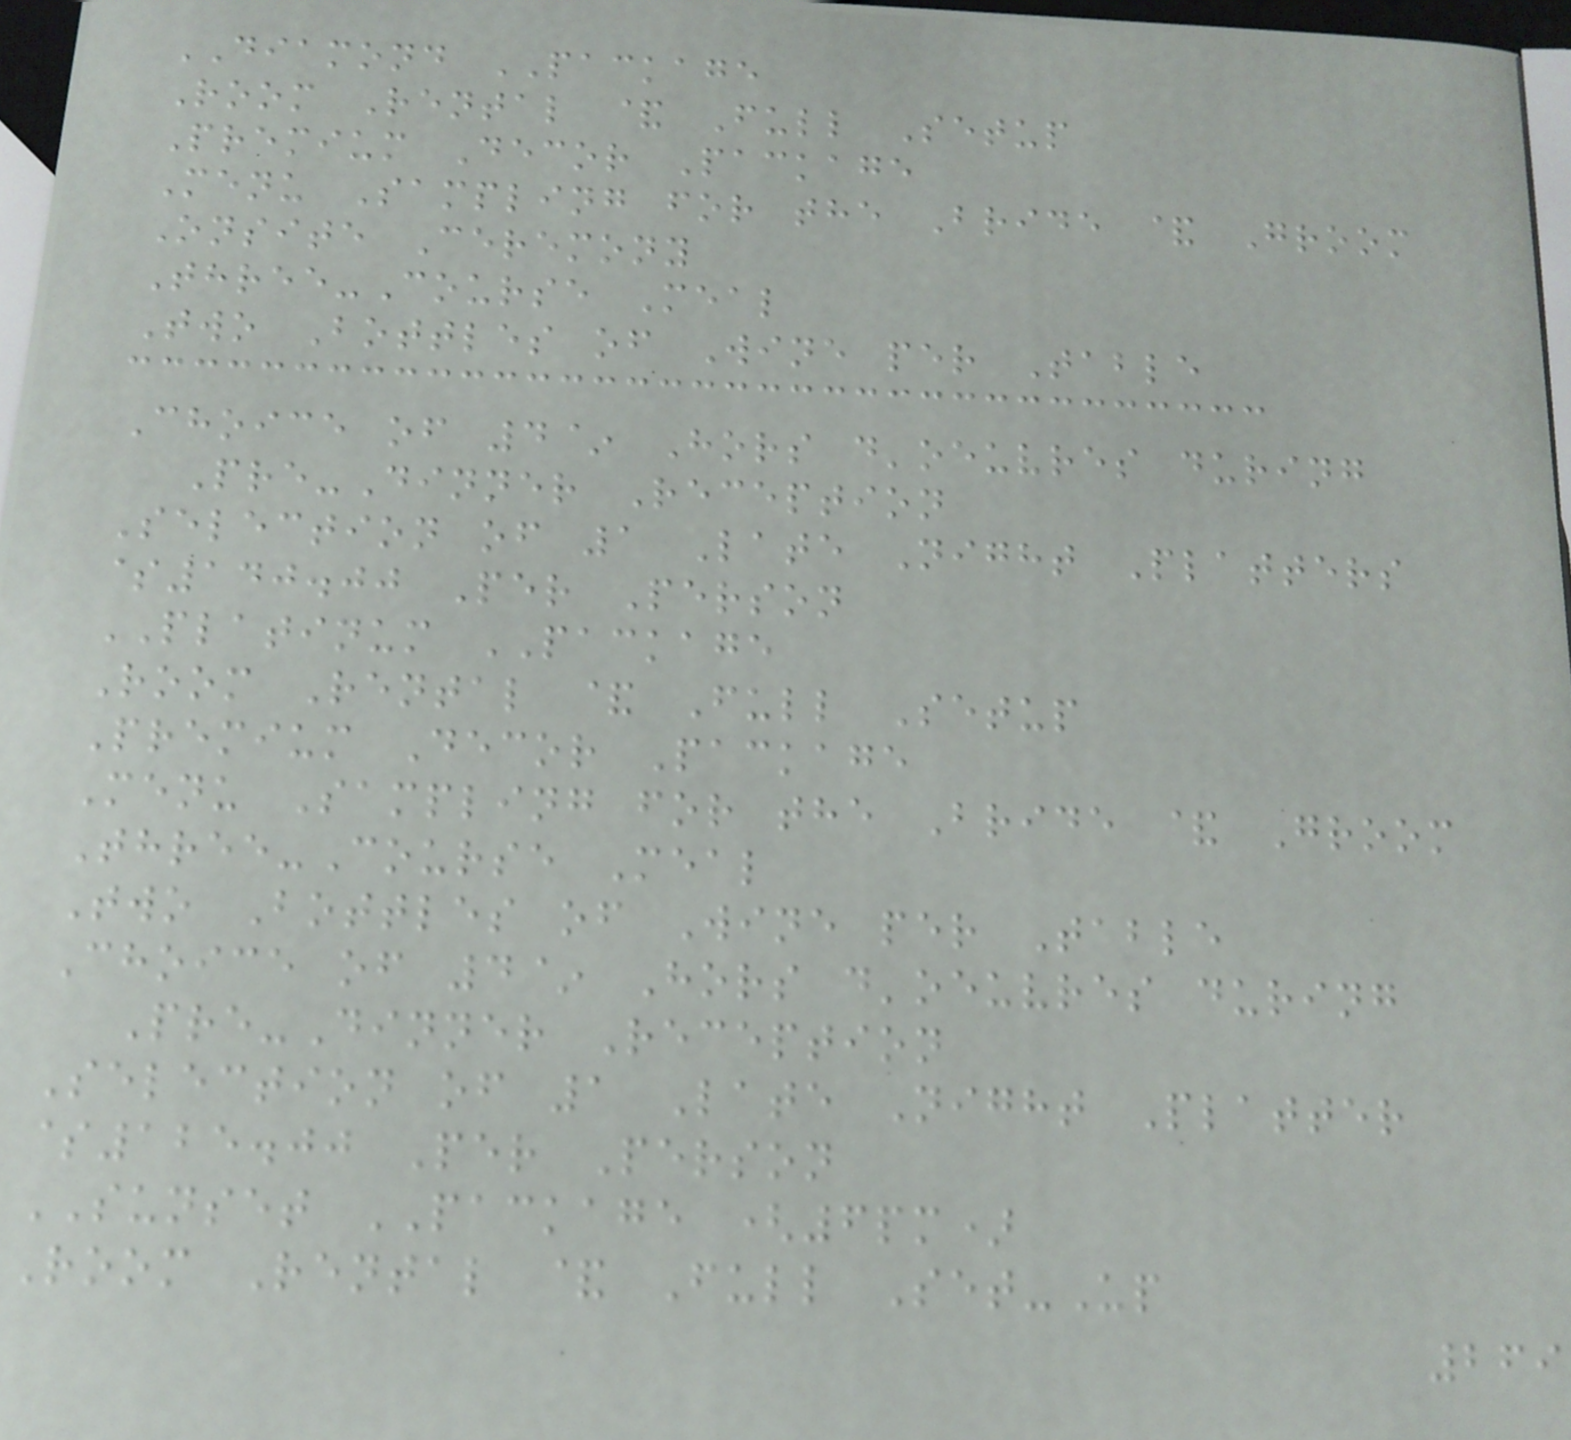DIAMOND PACKAGE
Room Rental & Full Setup
Premium Decor Package
Menu Sampling for the Bride & Groom
Onsite Ceremony
Three-Course Meal
Two Bottles of Wine per Table
Choice of 4~ Hors d'oeuvres during
Pre-Dinner Reception
Selection of 1 Late Night Platters
$140.00 Per Person
PLATINUM PACKAGE
Room Rental & Full Setup
Premium Decor Package
Menu Sampling for the Bride & Groom
Three-Course Meal
Two Bottles of Wine per Table
Choice of 4~ Hors d'oeuvres during
Pre-Dinner Reception
Selection of 1 Late Night Platter
$125.00 Per Person
SUNSET PACKAGE (6pm)
Room Rental & Full Set-Up
269
